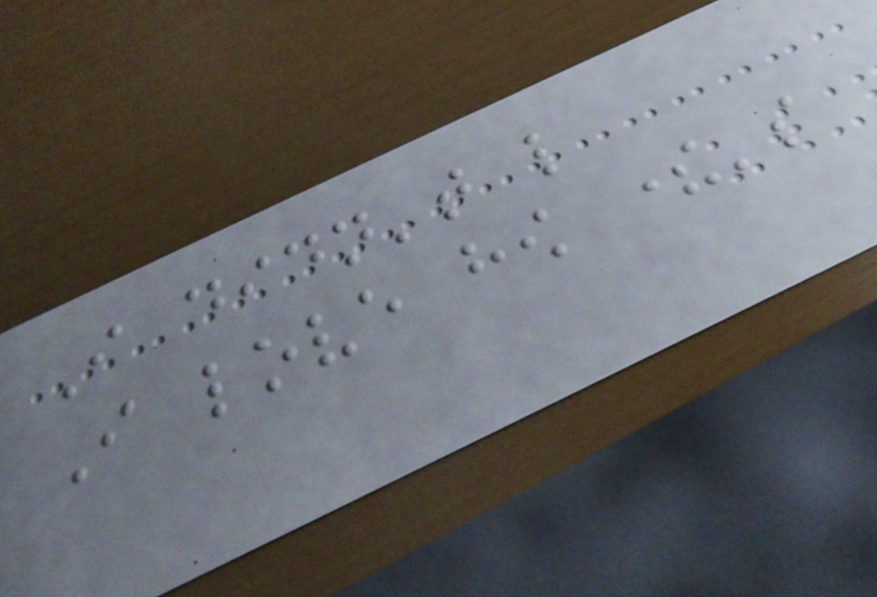I didn't like
I love how there's
